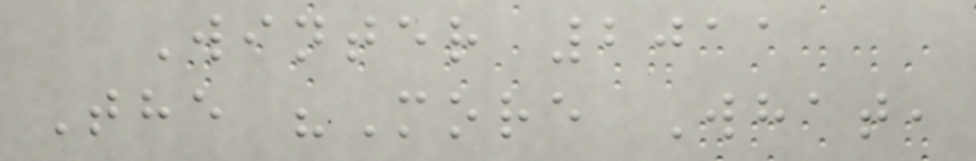Winter 2011
The "More What,
